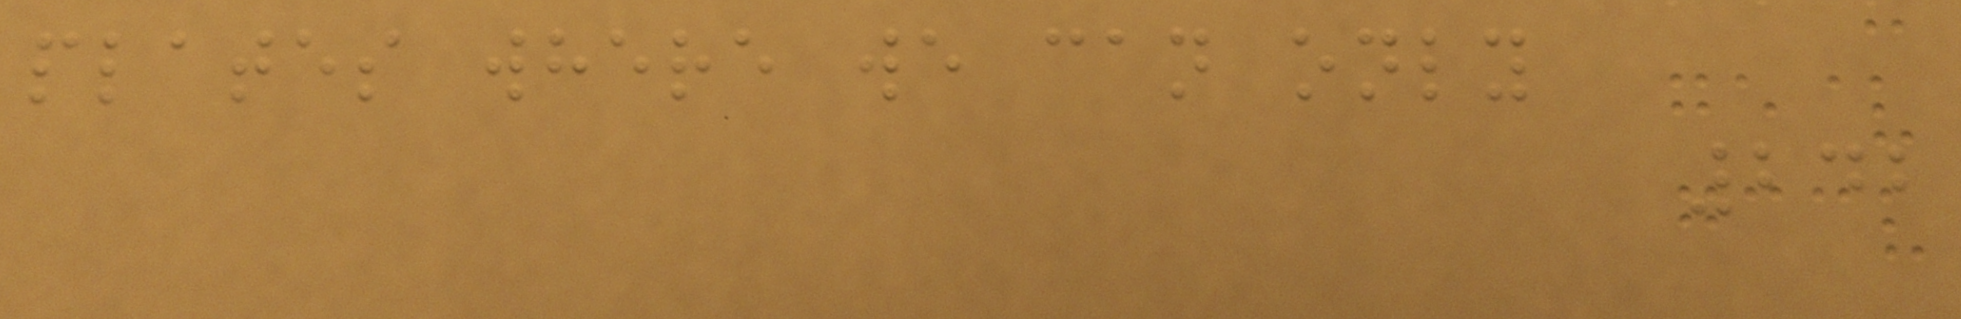plates where we can only
242
